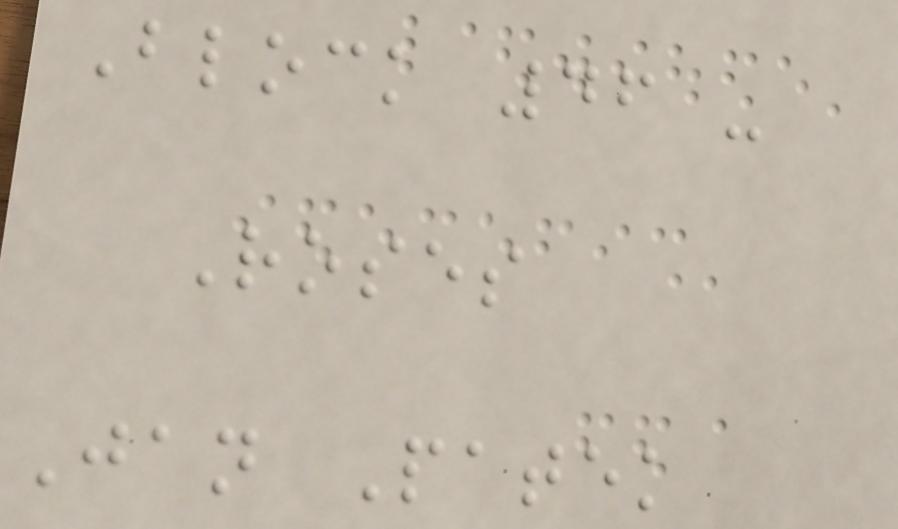Block 46 -
Roses
Jan Patek
